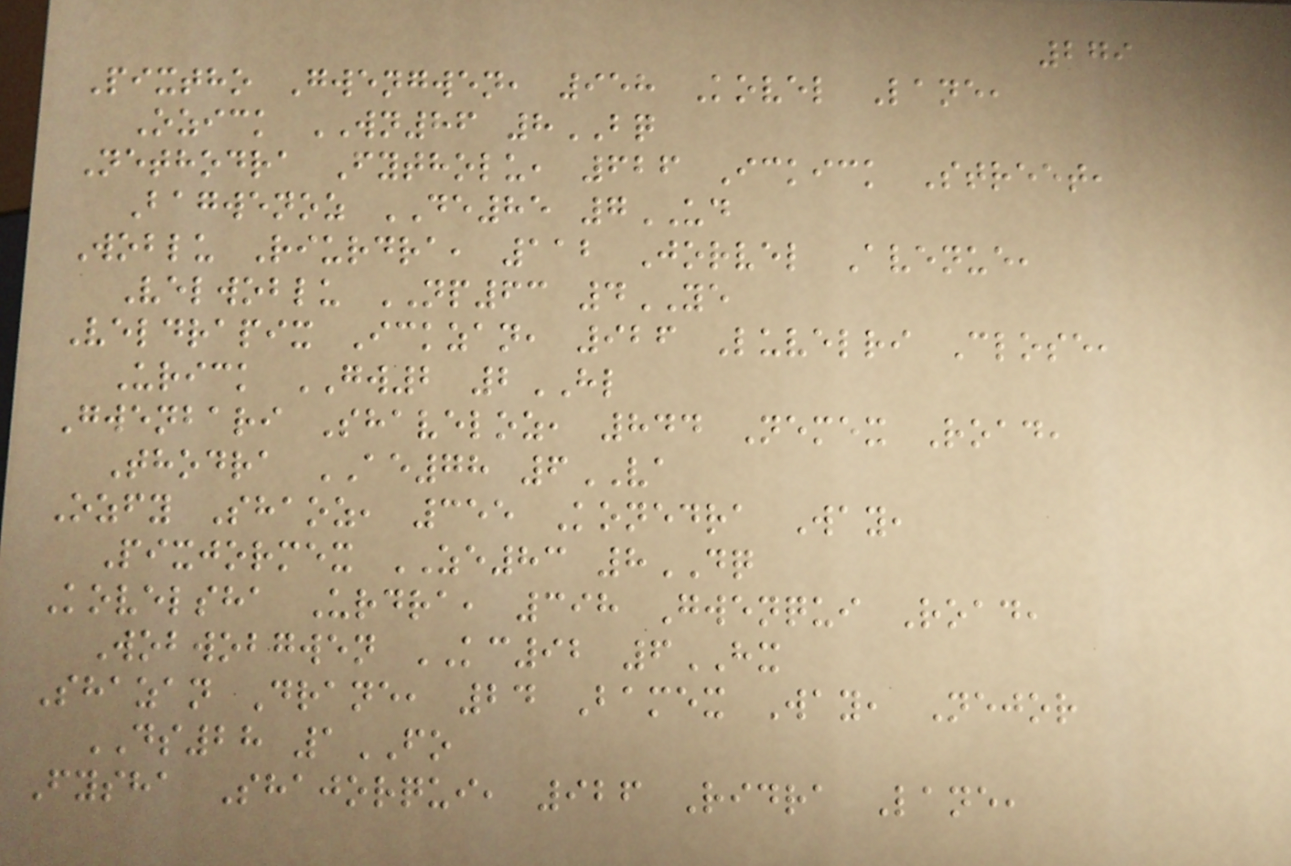279
Pixtho Gwengwen, 958 Kovel Lane,
Ozick WN86 8BQ
Nethodra Fytholu, 626 Ickick Street,
Bagwenoz DE85 7UD
Woblu Riurdra, 112 Jorvel Avenue,
Velwoblu NP63 4YE
Veldrapix Ickzan, 926 Luvelri Close,
Urick GW2 2HL
Gwenbari Shaveloz, 844 Nemex Road,
Thodra AE78 6VA
Ozfy Shaoz, 355 Konedra Way,
Pixjormex ZE83 8DQ
Kovelsha Urdra, 398 Gwenqui Road,
Wobwobgwen KC92 6HX
Shazan Drane, 24 Bamex Way, Nejor
DS28 1FO
Fysha Shajorqui, 926 Ridra Lane,
